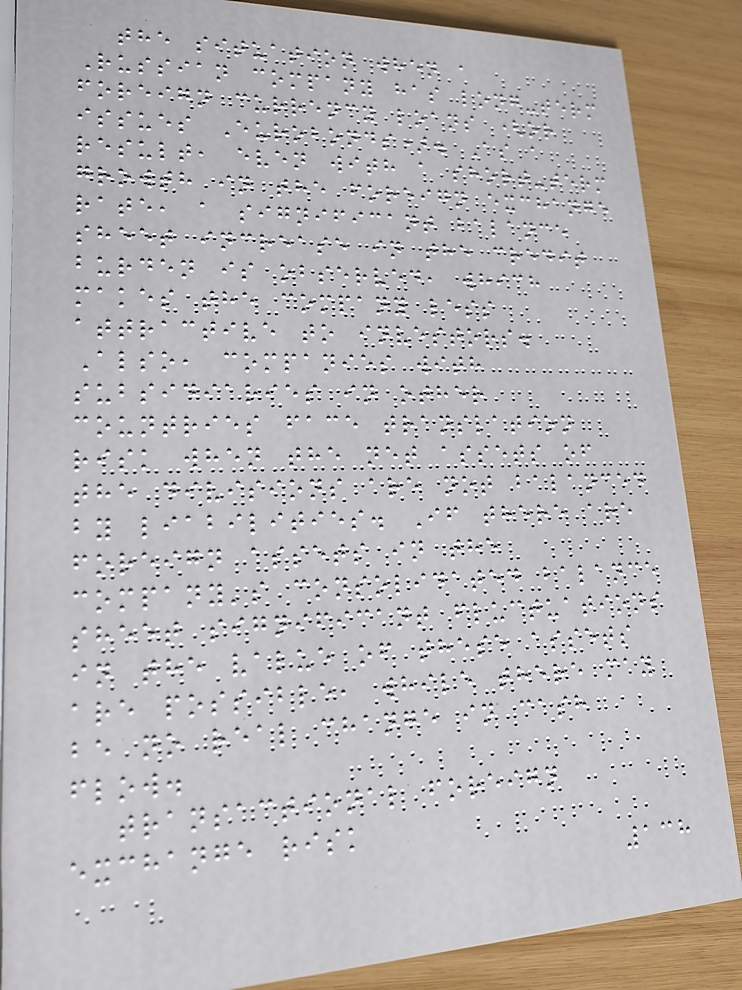the situation when a
Russian company has long-term
foreign currency loans (or
issues Eurobonds). As a
result, even with a short-term
growth in the foreign exchange
rate, a significant balance
sheet increase in the credit
burden is observed, which
makes the company less
attractive to investors.
Also, companies with
subsidiaries in other
countries face translation
risk when the net assets of
the divisions are not balanced
by liabilities. If there are
foreign assets in the
company's consolidated balance
sheet significant fluctuations
in the value of these assets
are possible, while there may
be no real change in cash
flow.
transactional foreign
exchange risk
138
